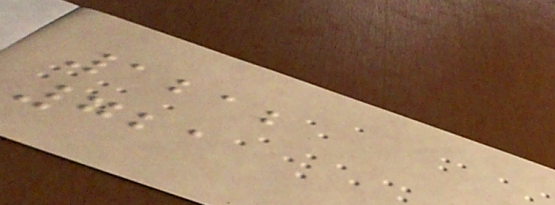1212
721
